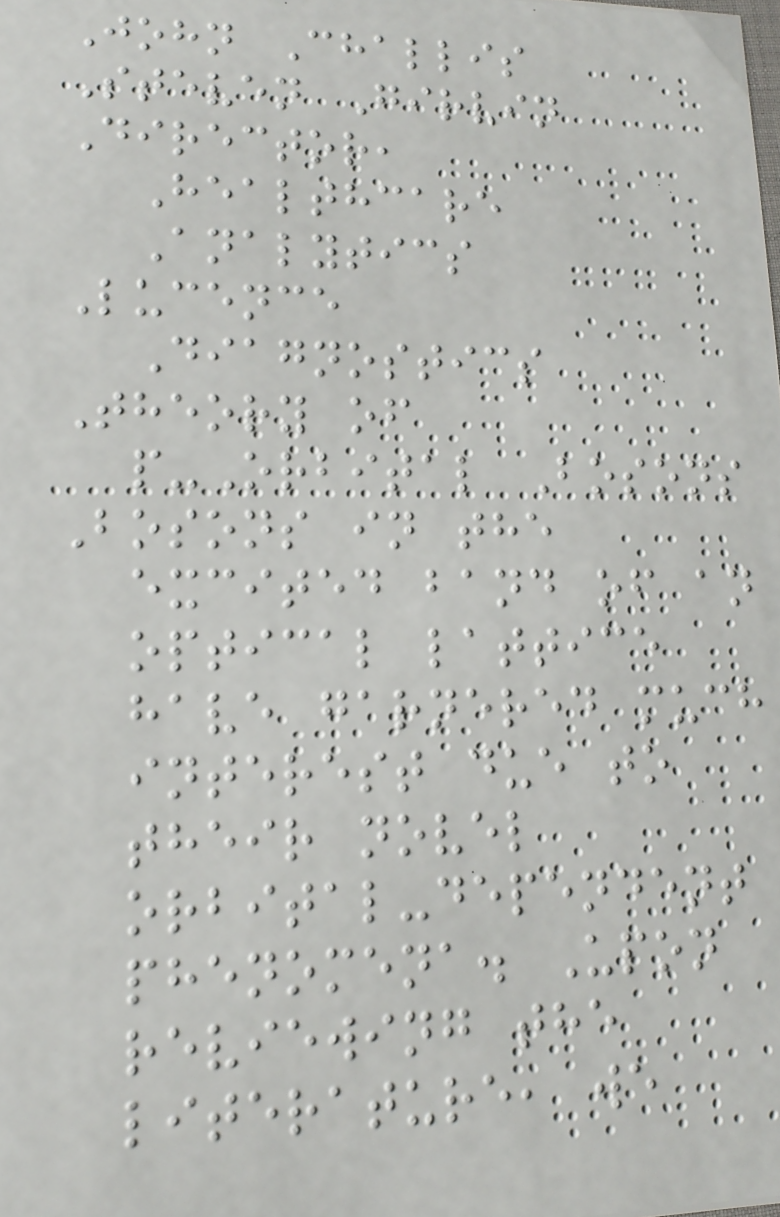John Challis
Steven Girvin
Director,
Healthcare
Analytics
Lucence
Diagnostics
Theory of
p-Orbital Bosons
Bosons in the
excited band of an
optical lattice
have garnered much
interest due to
their novel
orbital-dependent
phenomena. Upon
reviewing the
literature, we
